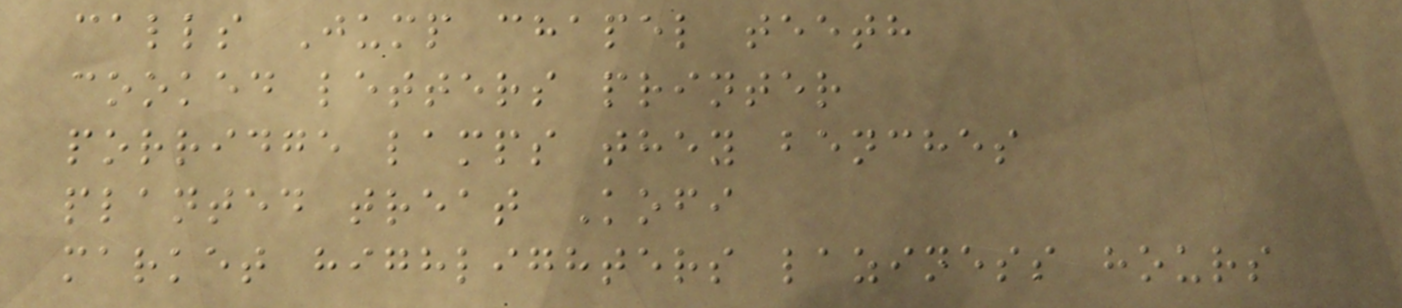calls Jump chapel teeth
cooked letters printer
porridge lamps they benches
planted treat Kofi
market highlighters laziness hours
